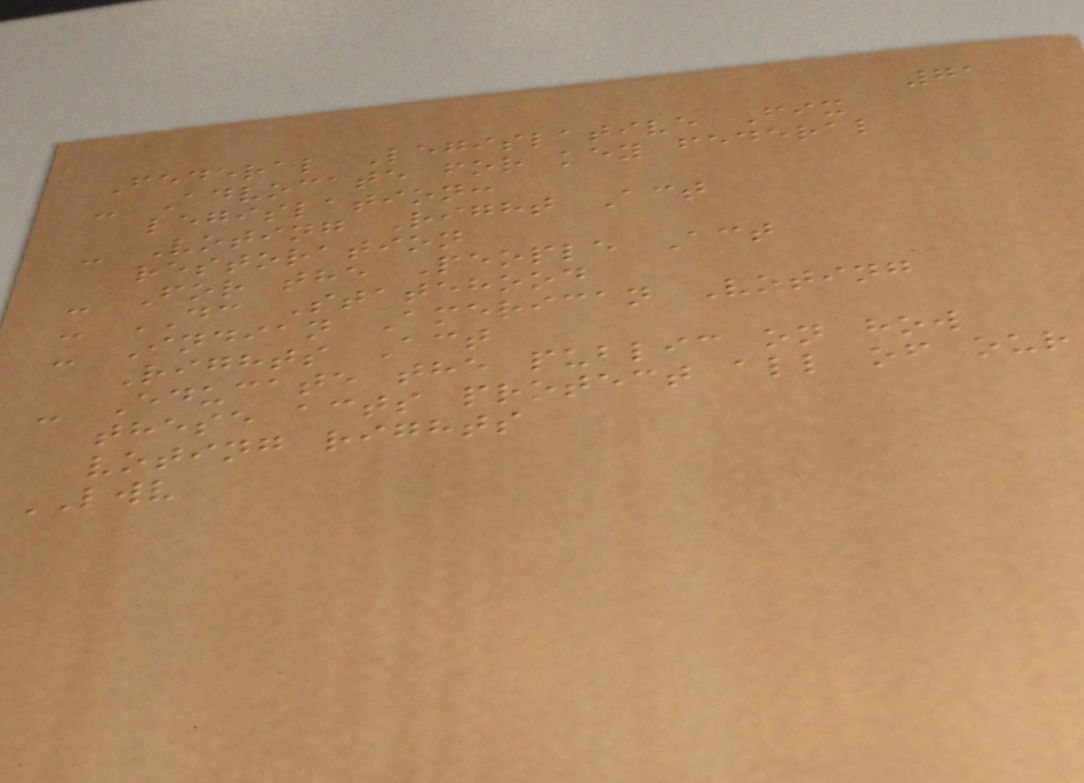71
Federal Legislative Fix
- Advocate for key federal
legislation:
- Voting Right Act
restoration
- For the People Act
- DC Statehood
- Indian American Voting
Rights Act
- Educate the public on how
these acts protect all of our
voting rights
LWV
